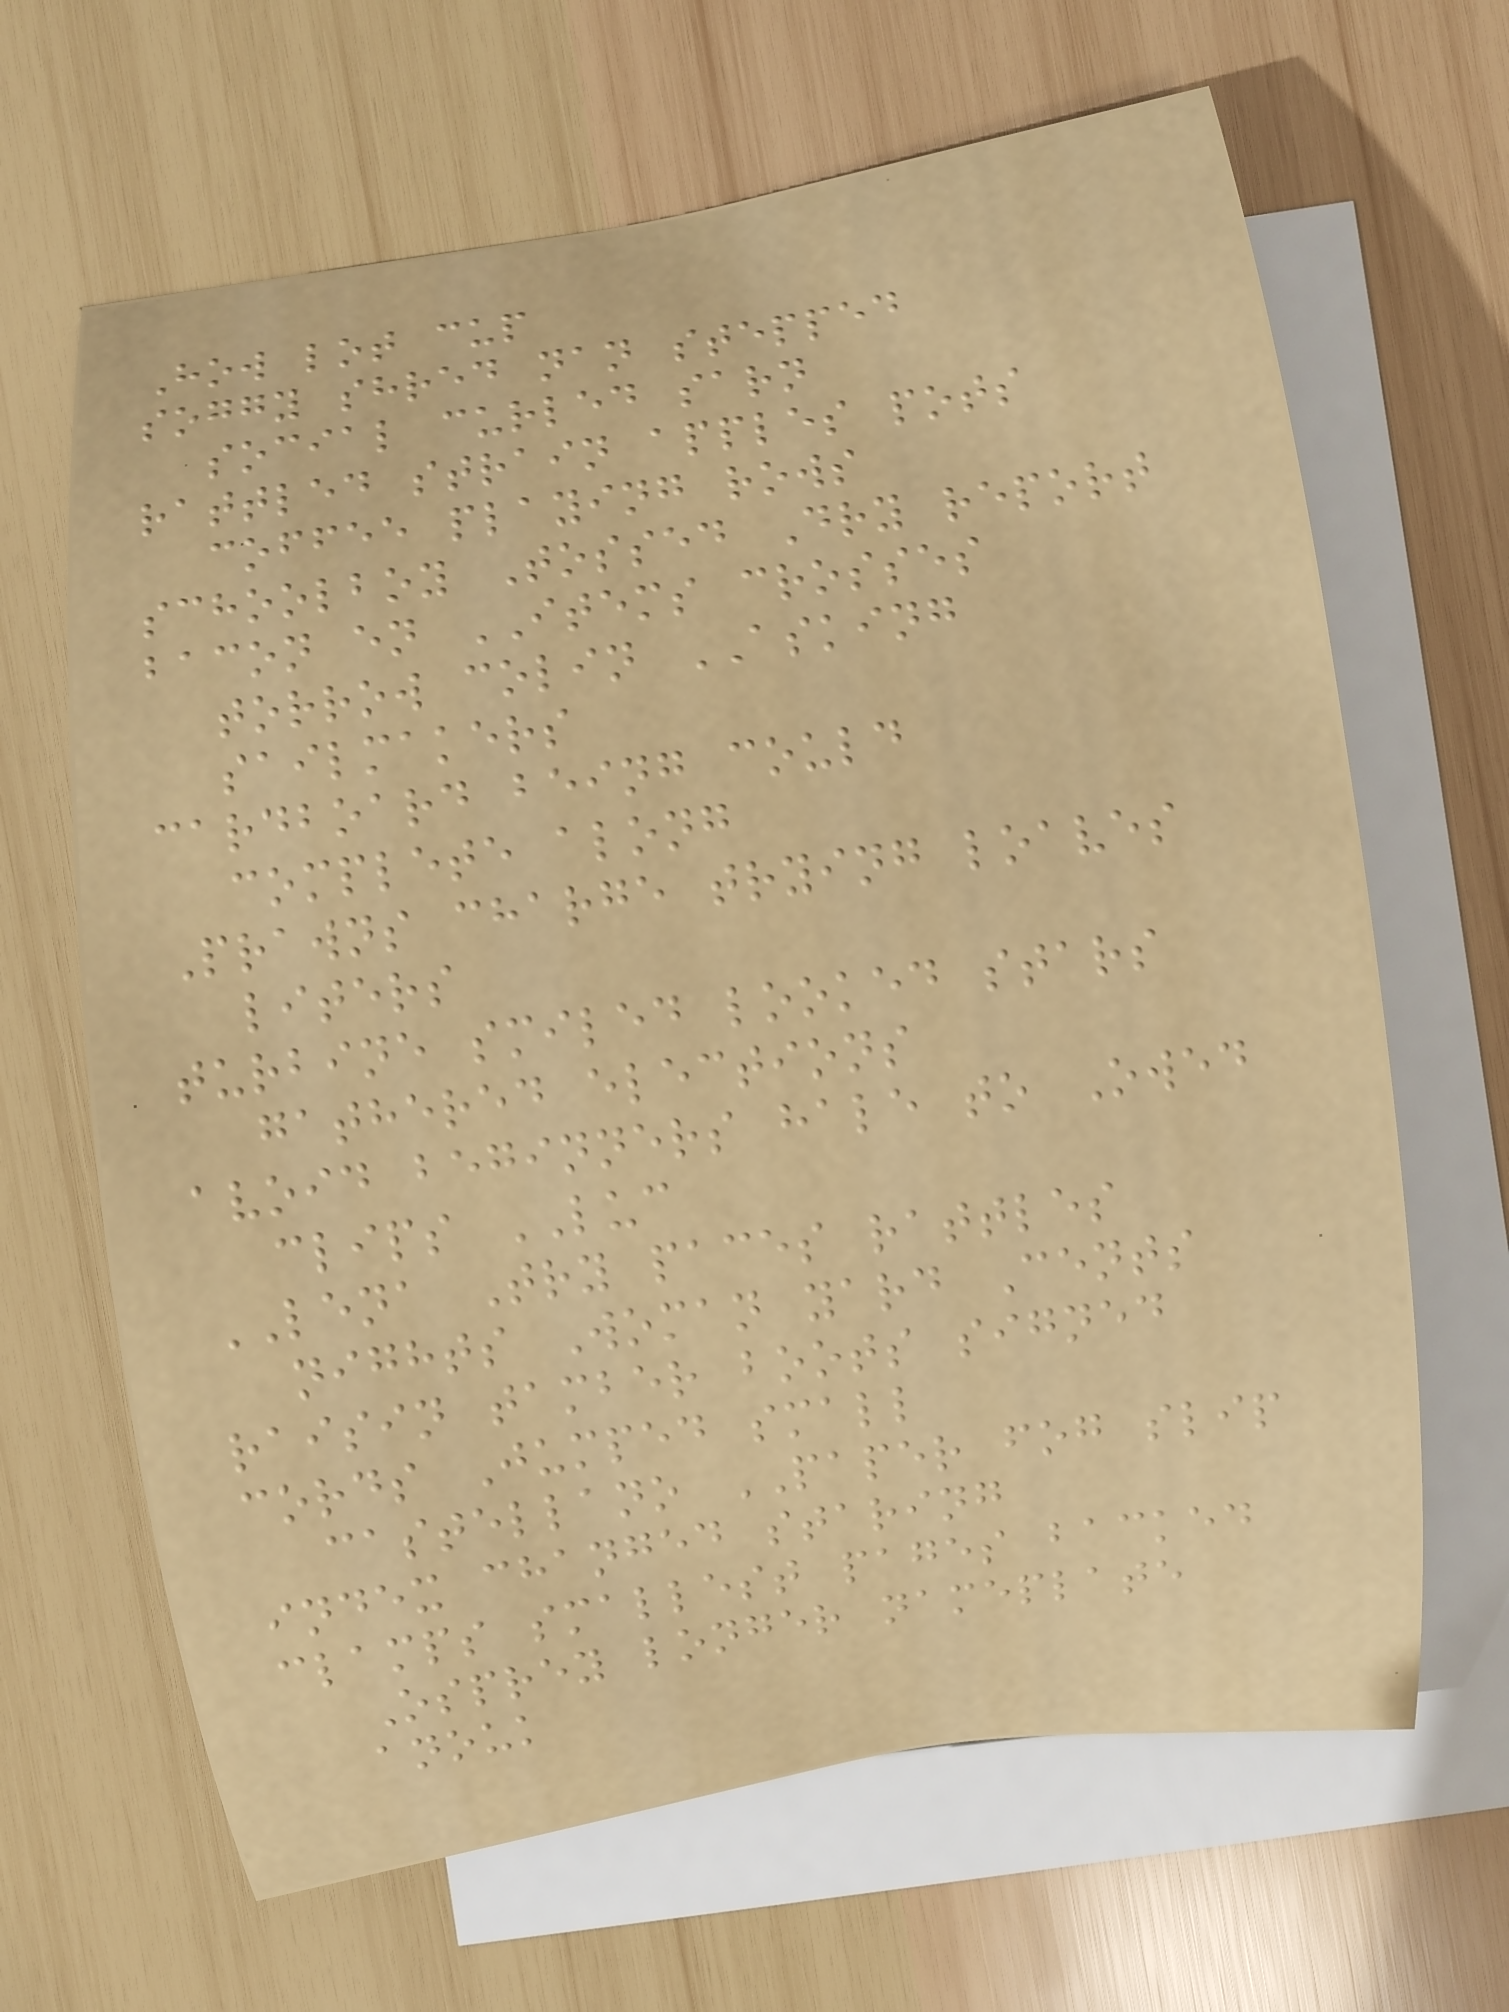How lot cup
soggy shred nan stepped
social curled sarn
rattled strain apples pots
coffee playing rows
schoolboy Tossed Dry report
bacon en ITEMS crosses
torrow colin ASKING
sailmakers
cardboard being could
complete along
Prawns charge trying loaves
liters
turbine smiled looked stars
gathered elections
avoid beginners hale to Owed
clips LUC
LENA Try paces rattles
nights Woman yard Cents
raisin tamber boots signed
cords Jumped small
castellano PAPER fog slip
index changed staring
clamps smallest pages backed
Osprey longer nameplate
anouk
